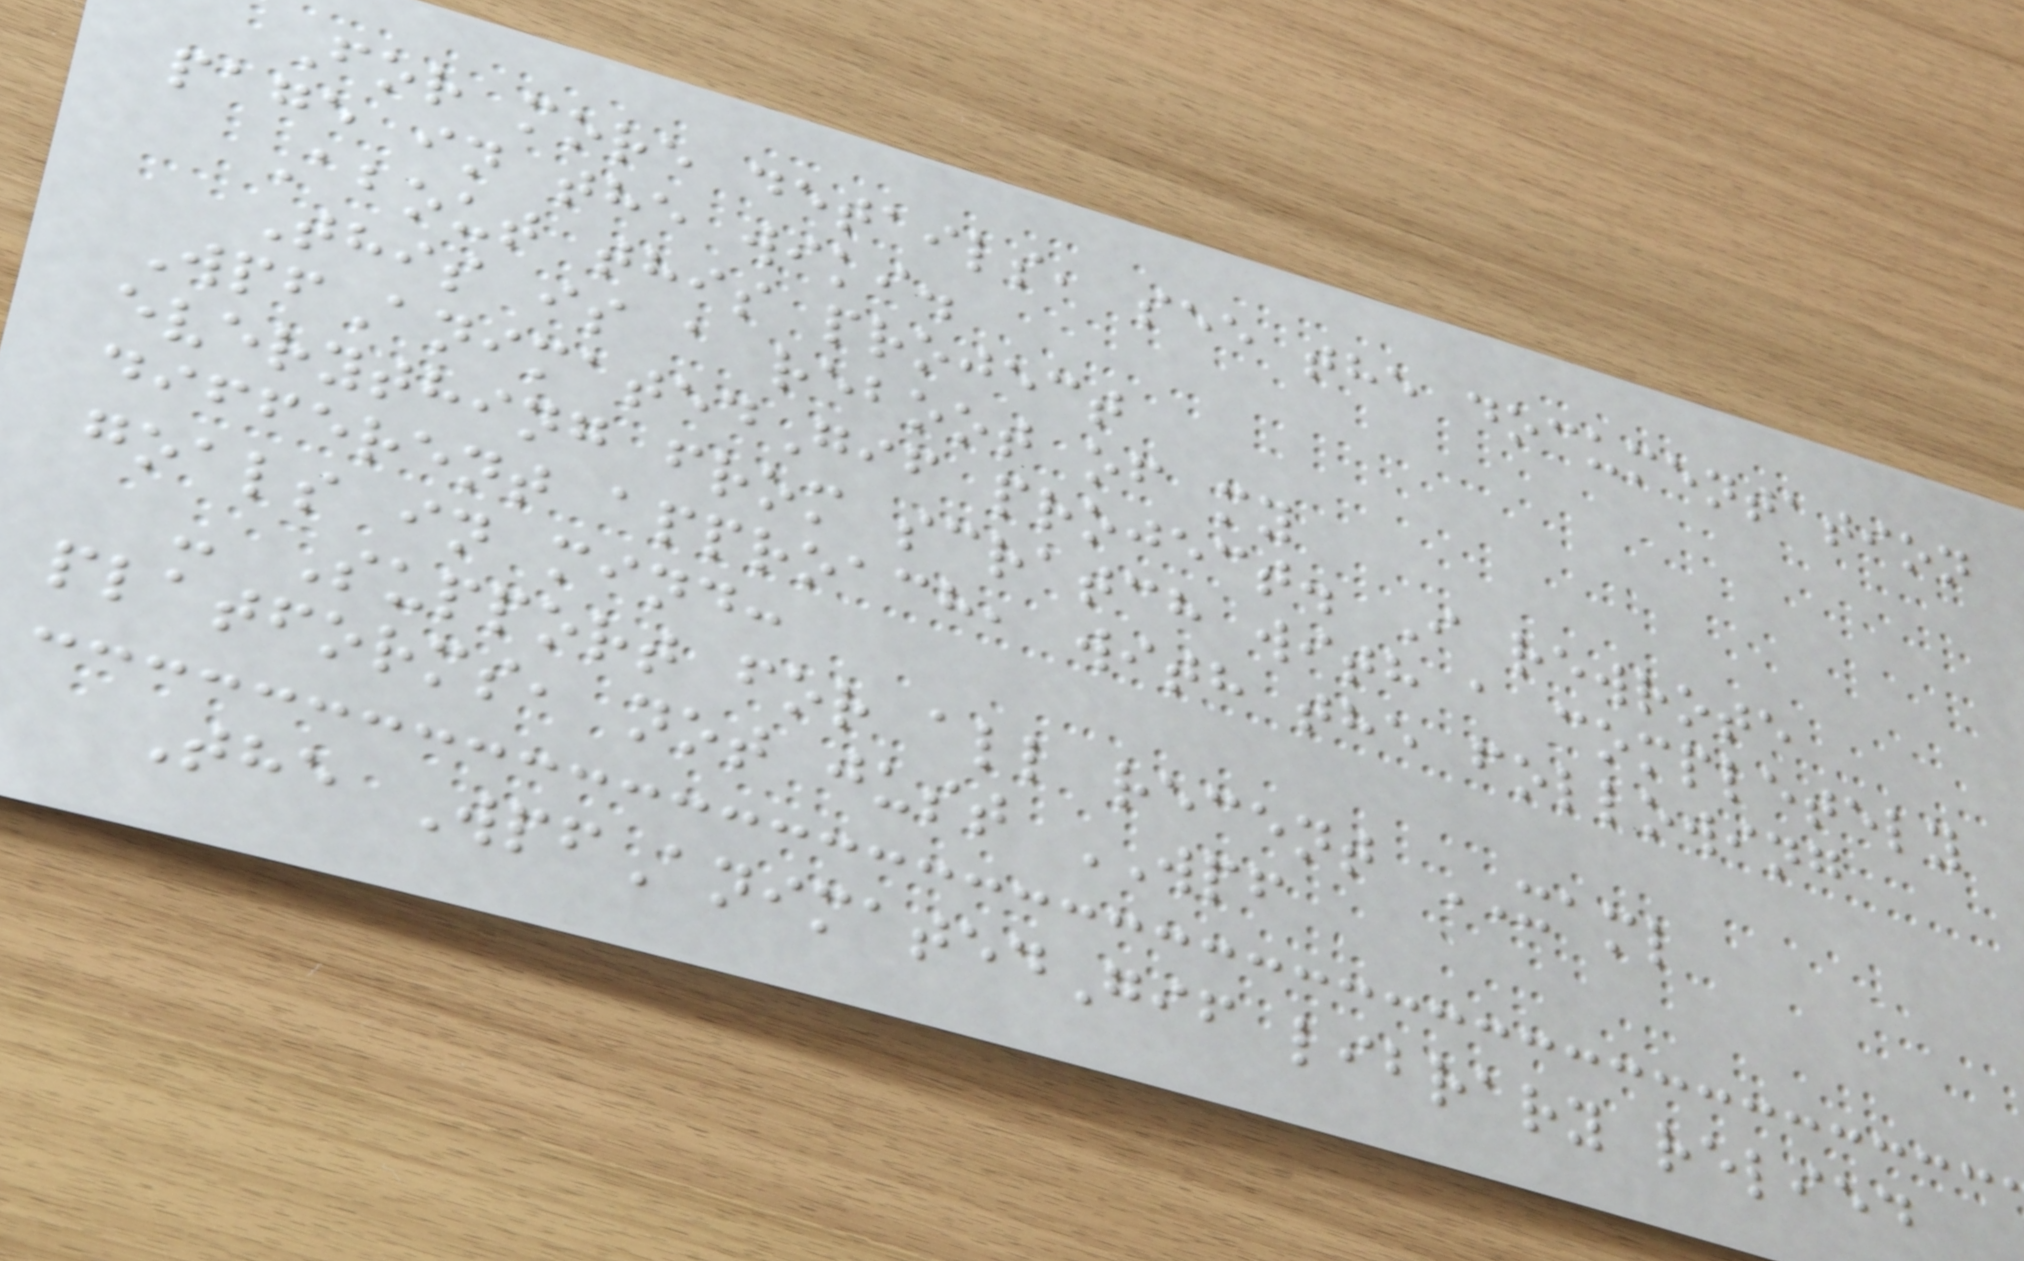For more details, see the documentation
page in the wiki.
About this project
This is a reboot of my
WpfAnimatedGif project. I rewrote
everything from scratch with a completely
different approach, with the following
goals in mind:
- Support for all recent XAML
platforms, not just WPF
The WpfAnimatedGif library relied
